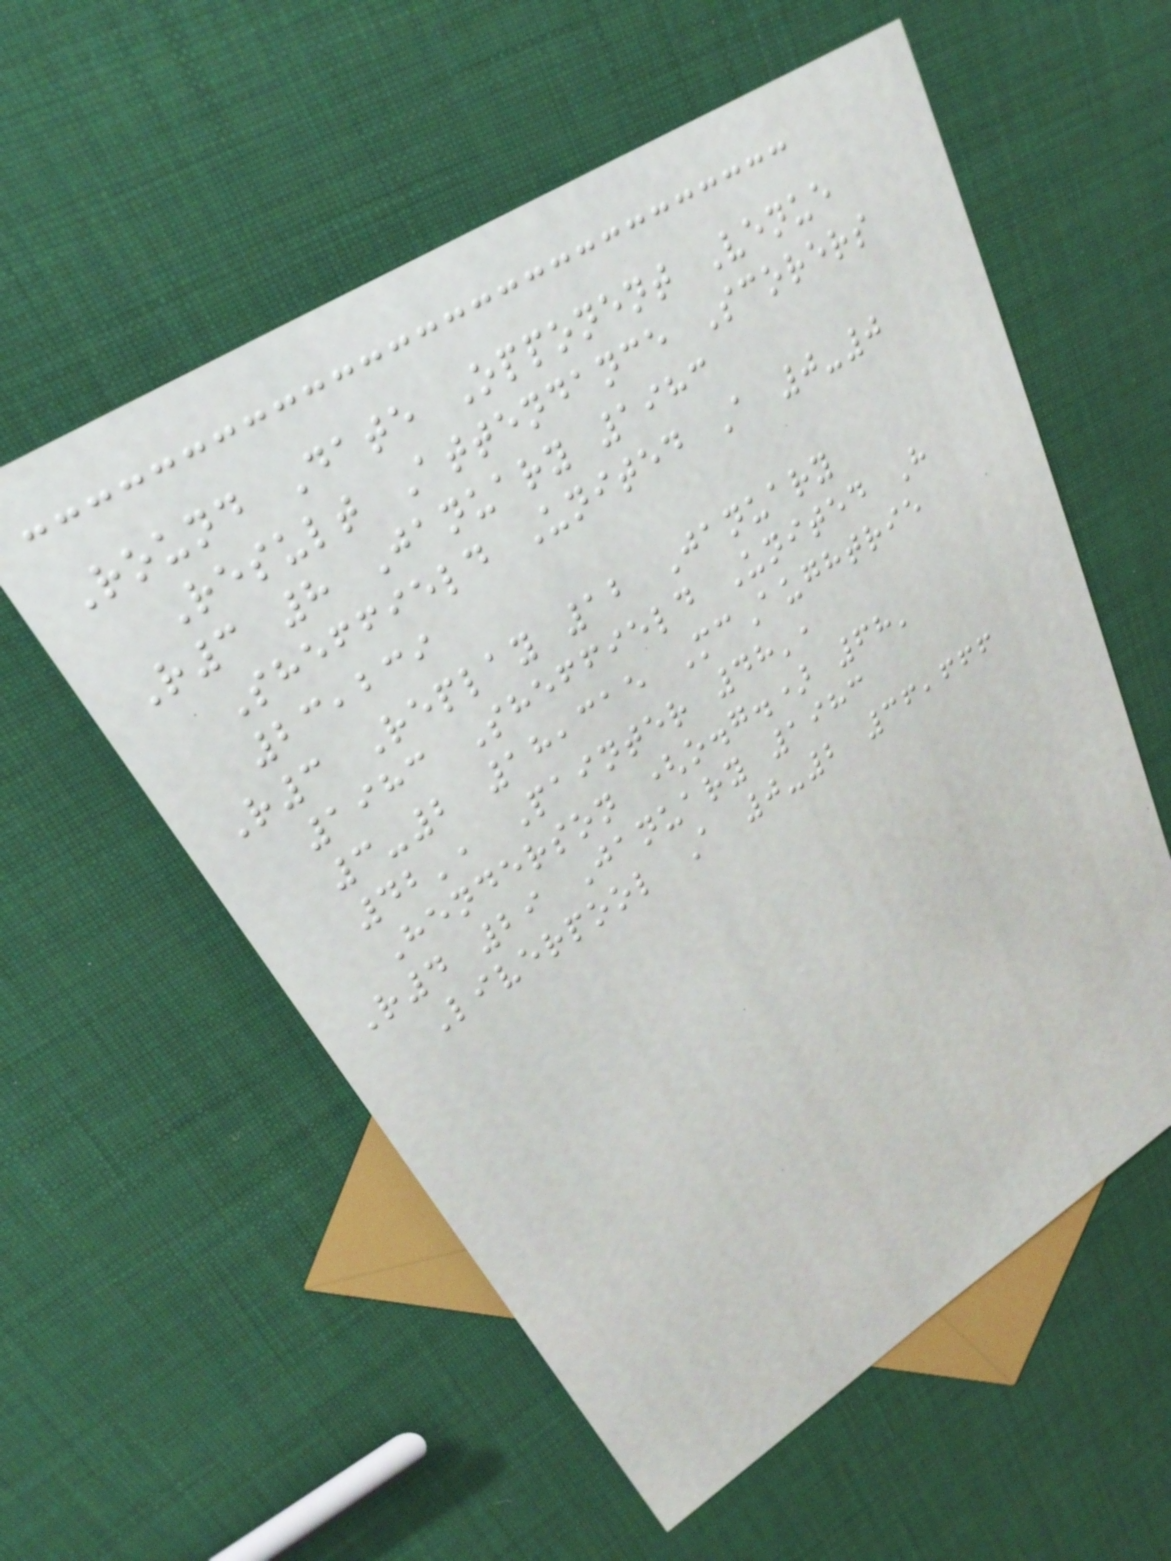Round Date Opponent Venue
Result Attendance Scorers
R3 8 January 1983
Sheffield United A 0-0
23,239
R3 Replay 12 January
1983 Sheffield United H
3-2 18,315 McAughtrie
42', Painter 48',
Henderson (o.g.) 68'
R4 29 January 1983
Liverpool A 0-2 36,666
